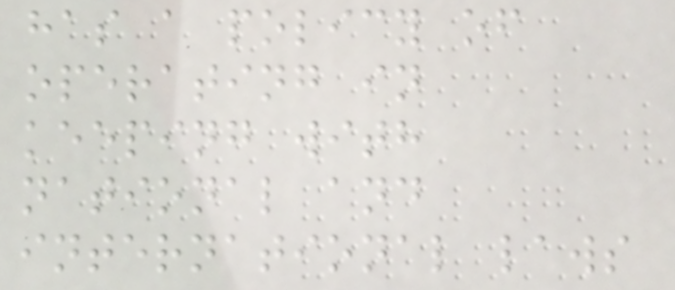has a policy of
operating in
keeping with
national and
international laws
